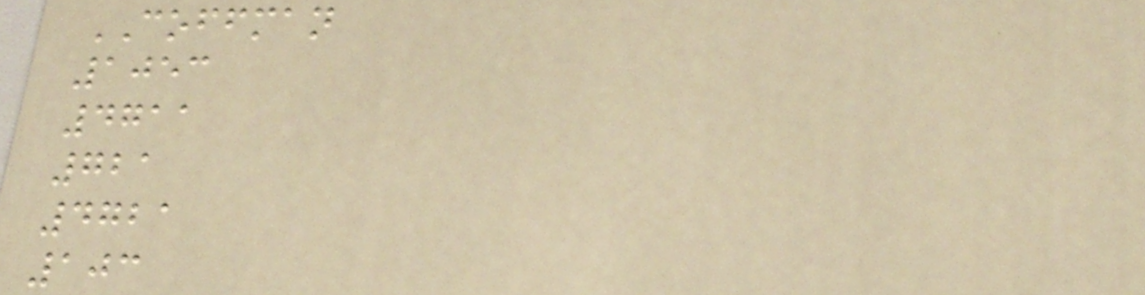COFFMAN
1053
4711
721
4721
103
